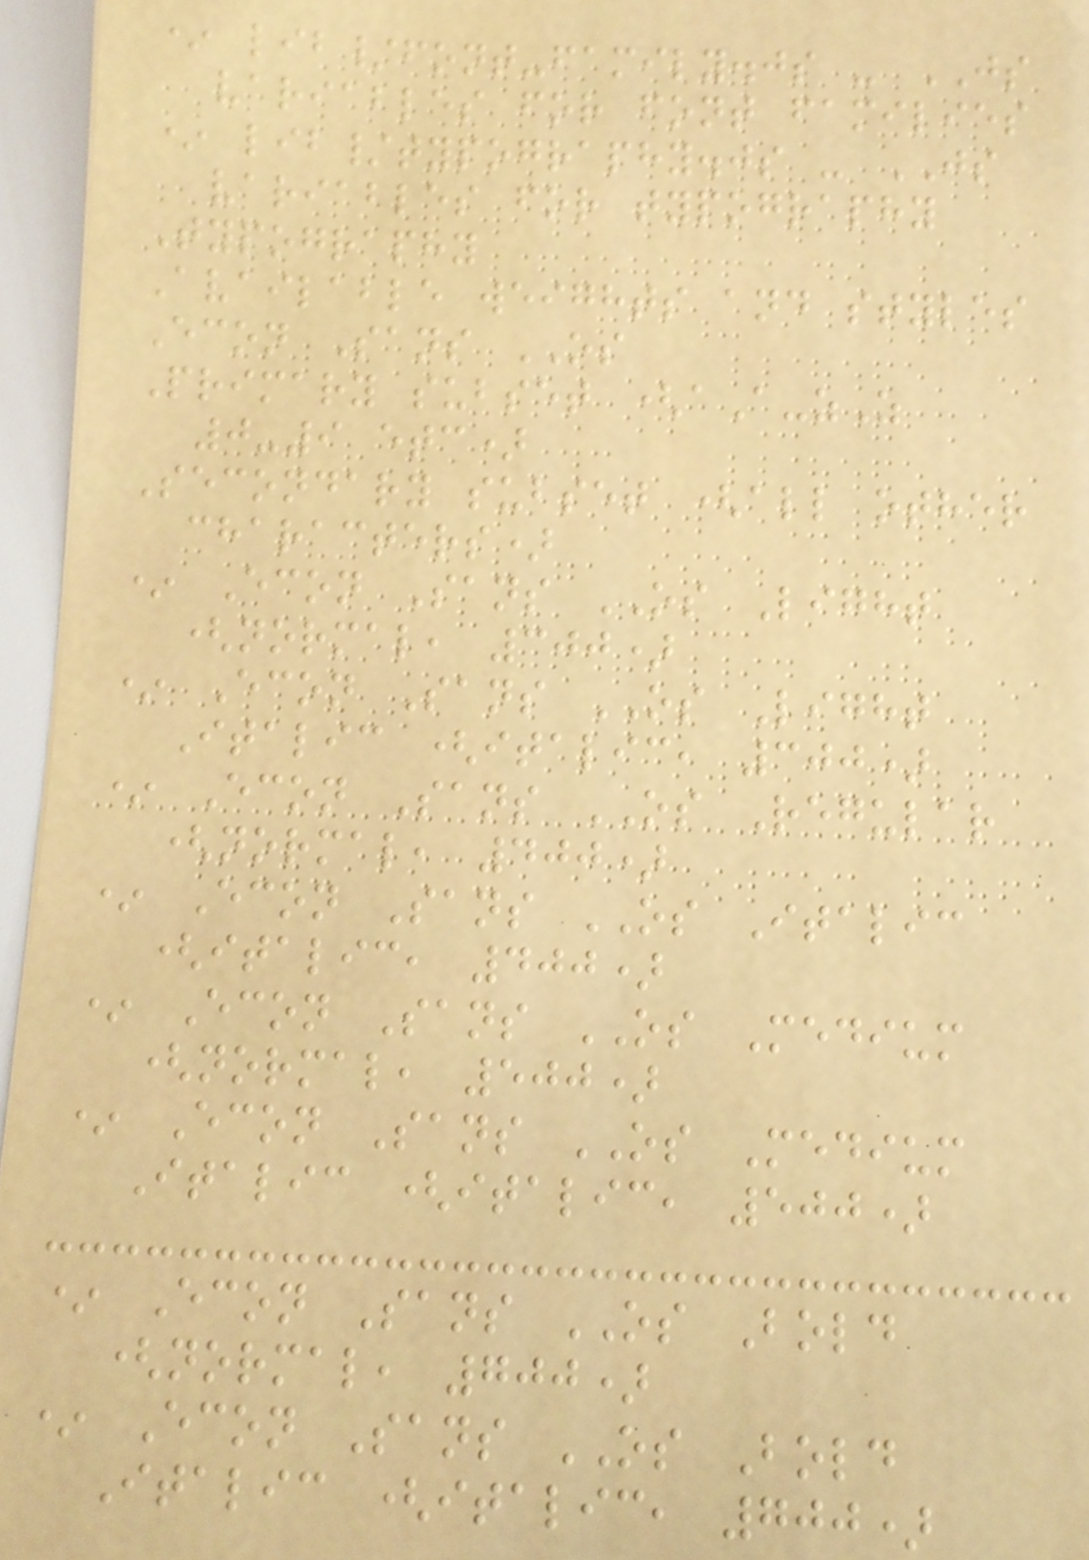* lib/font-family.js - JS
variables for font families
* lib/typography.js - JS
variables for typography
Typography
Available weights and styles
Econ Sans OS
Primary subset (aA-zZ
0-9 etc)
Secondary subset (all other
characters)
* Econ Sans OS Light
(normal, 300)
* Econ Sans OS Light
Italic (italic, 300)
* Econ Sans OS Regular
(normal, 400)
* Econ Sans OS Italic
(italic, 400)
* Econ Sans OS Medium
(normal, 500)
* Econ Sans OS Medium
Italic (italic, 500)
* Econ Sans OS Bold
(normal, 700)
* Econ Sans OS Bold
Italic (italic, 700)
